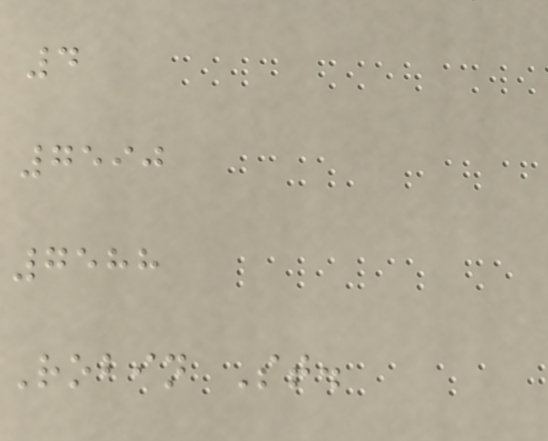4
7590
7588
Robin St.
